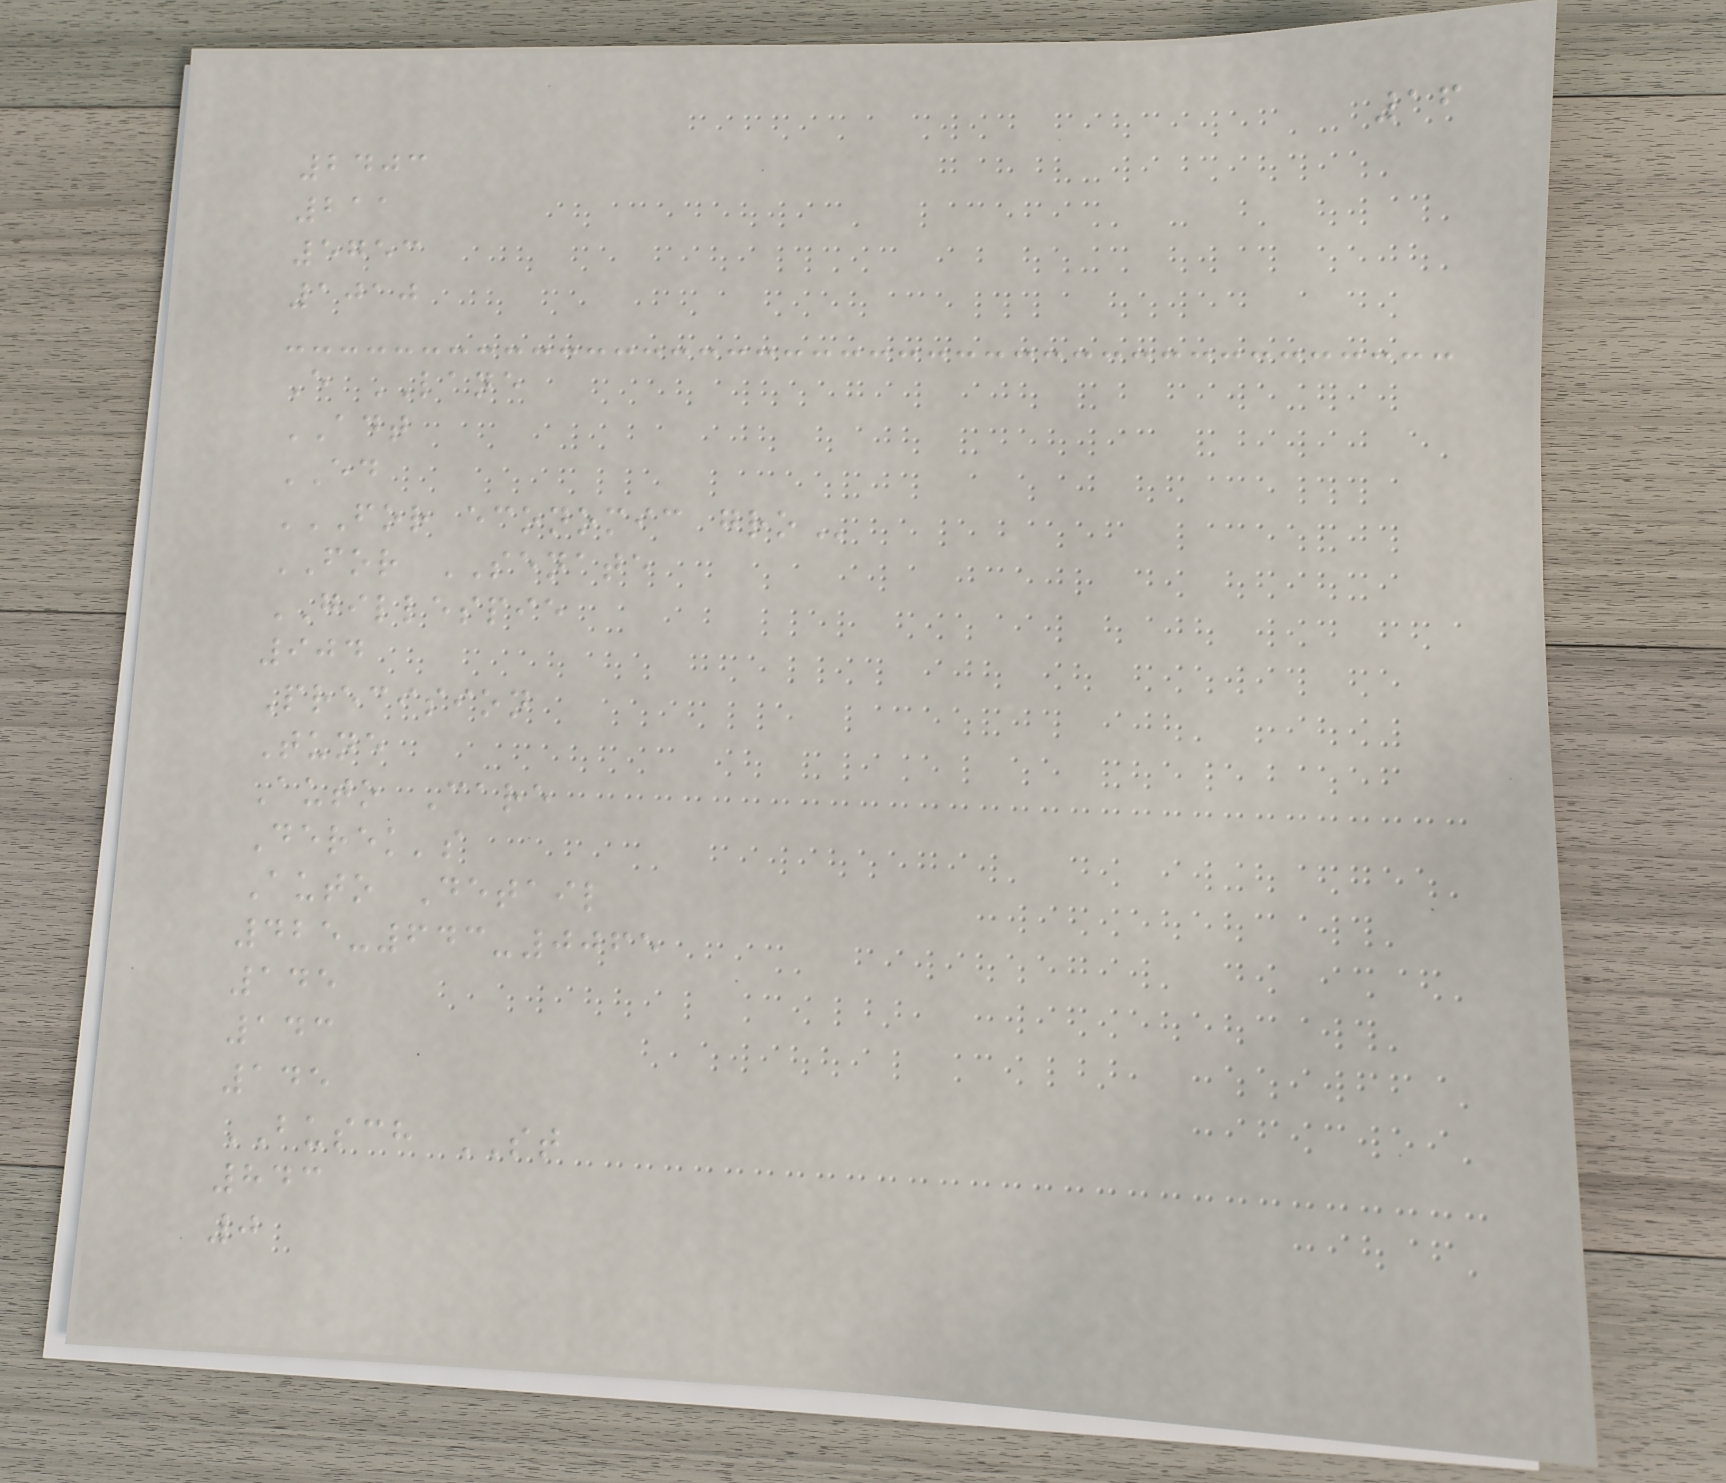16
2403
211
5753
1010
E LANE
ADT
ED
FOR ECONOMIC GRO
FOR SENATE
GILLESPIE
904
Precision
Tune
Auto Care
Derek's
Auto Detail
425-643-0065
145
143
145
BUSCH ST
843
0
